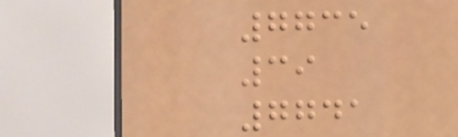7735
39
7741
